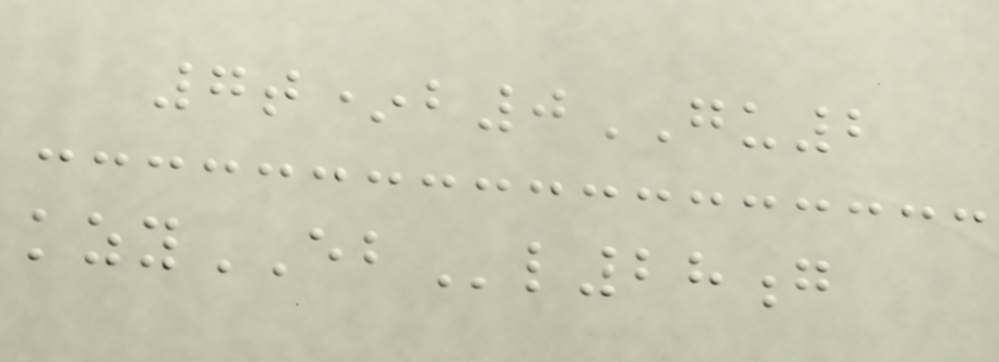7t*b0GU2
kzyEBl28g
